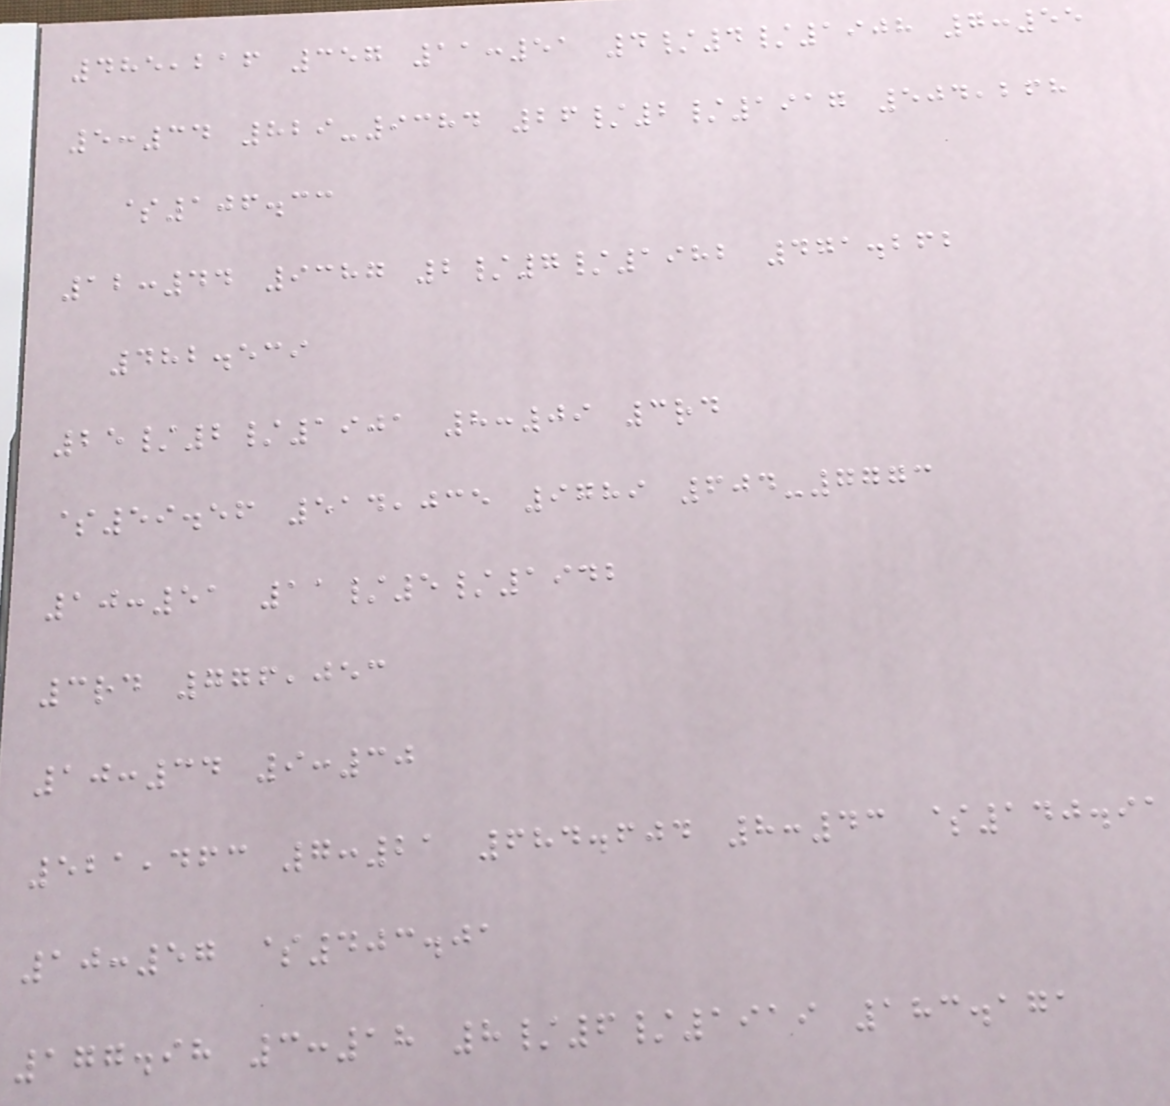485,216 357 11:51 4/4/1908 7:55
5:34 829-9384 26/2/1917 504,268
$106.33
12:44 9387 2/7/1982 471.262
482.539
25/2/1901 8:09 3rd
$59.56 514,035 9789 604-7773
10:51 11/5/1942
3rd 776,053
10:34 9:30
521,463 7:21 684.604 8:43 $140.91
10:57 $403.01
177.98 3:18 8/6/1919 183.171
